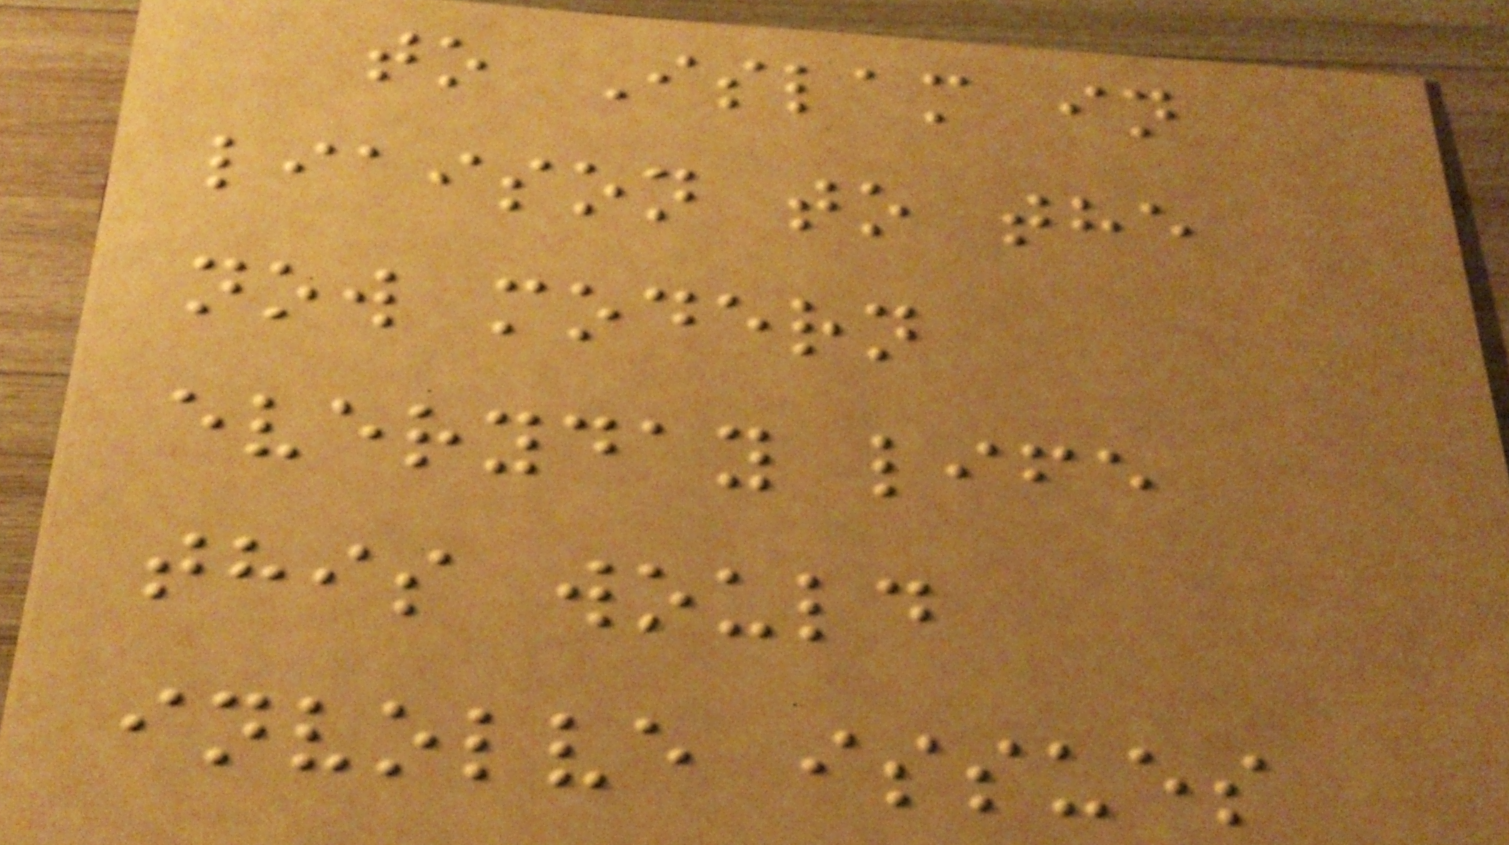to Islam in
liaison to the
now modern
everyday life
this would
involve issues
